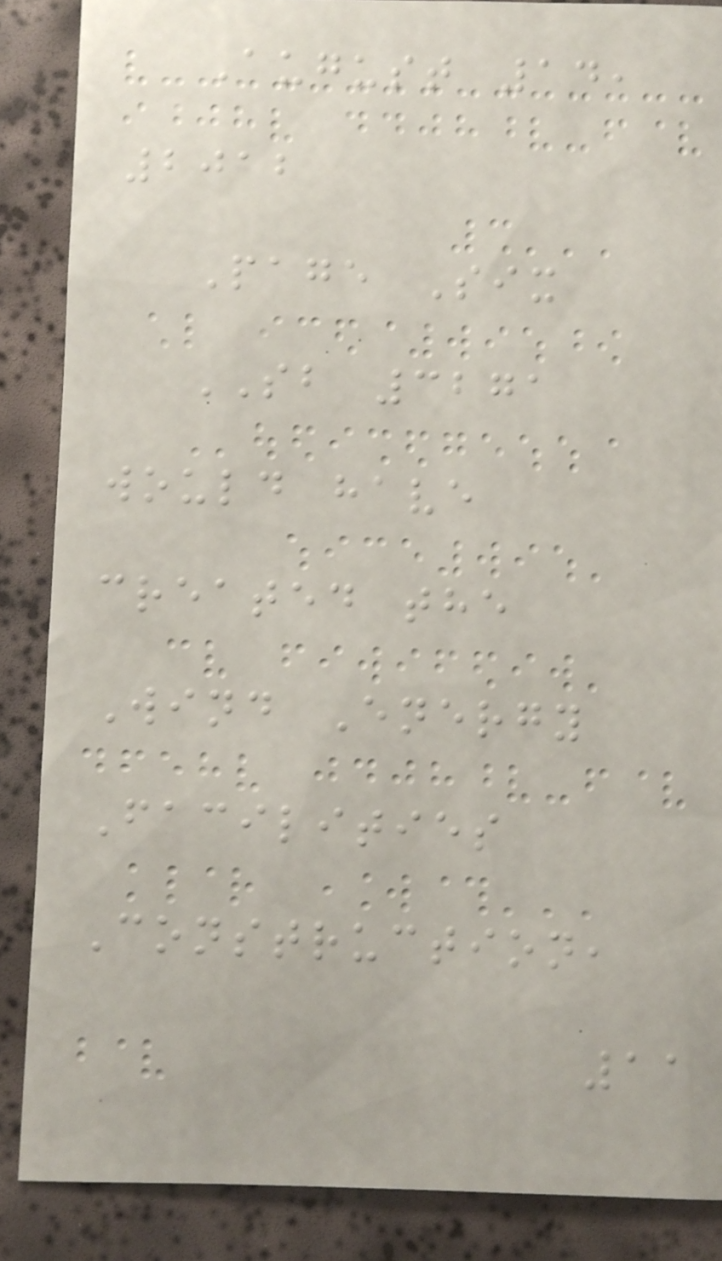August 14,
2012
Page Six
SB 3271
would have
created the
Wind Energy
Facilities
Construction,
11
